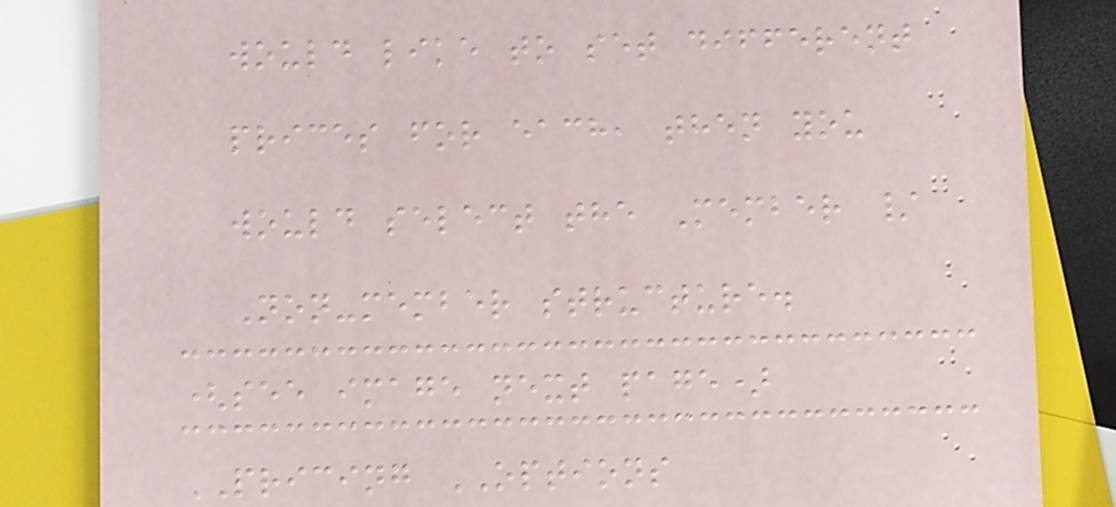would like to set different
prices for each, then you
would select the Member /
Non-member structure.
(see image next page)
PRICING OPTIONS
